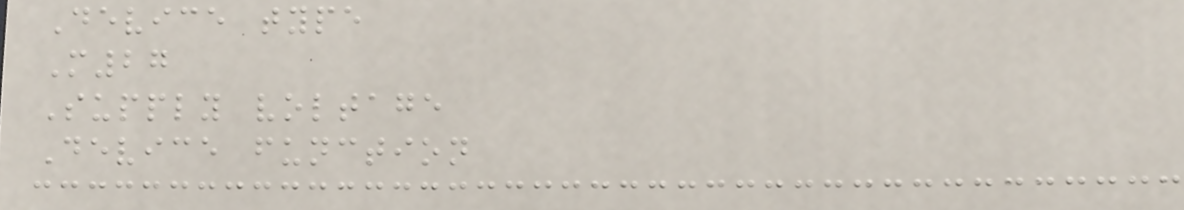Device type
M27
Supply voltage
Device function
